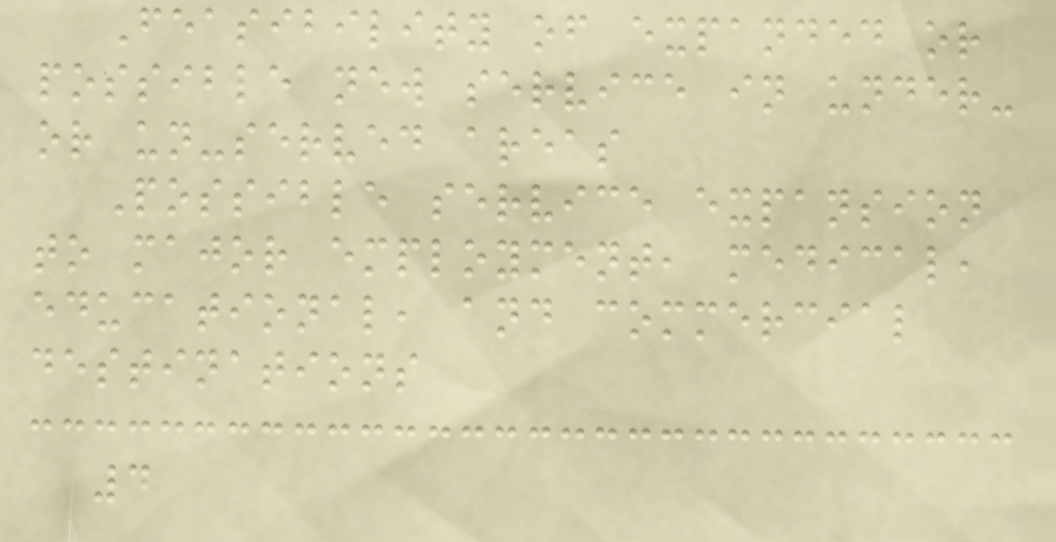Feasibility of expanded or
possible new service in under-
or un-served areas
Possible service expansion
to major employment, medical,
educational, and commercial
destinations
4
